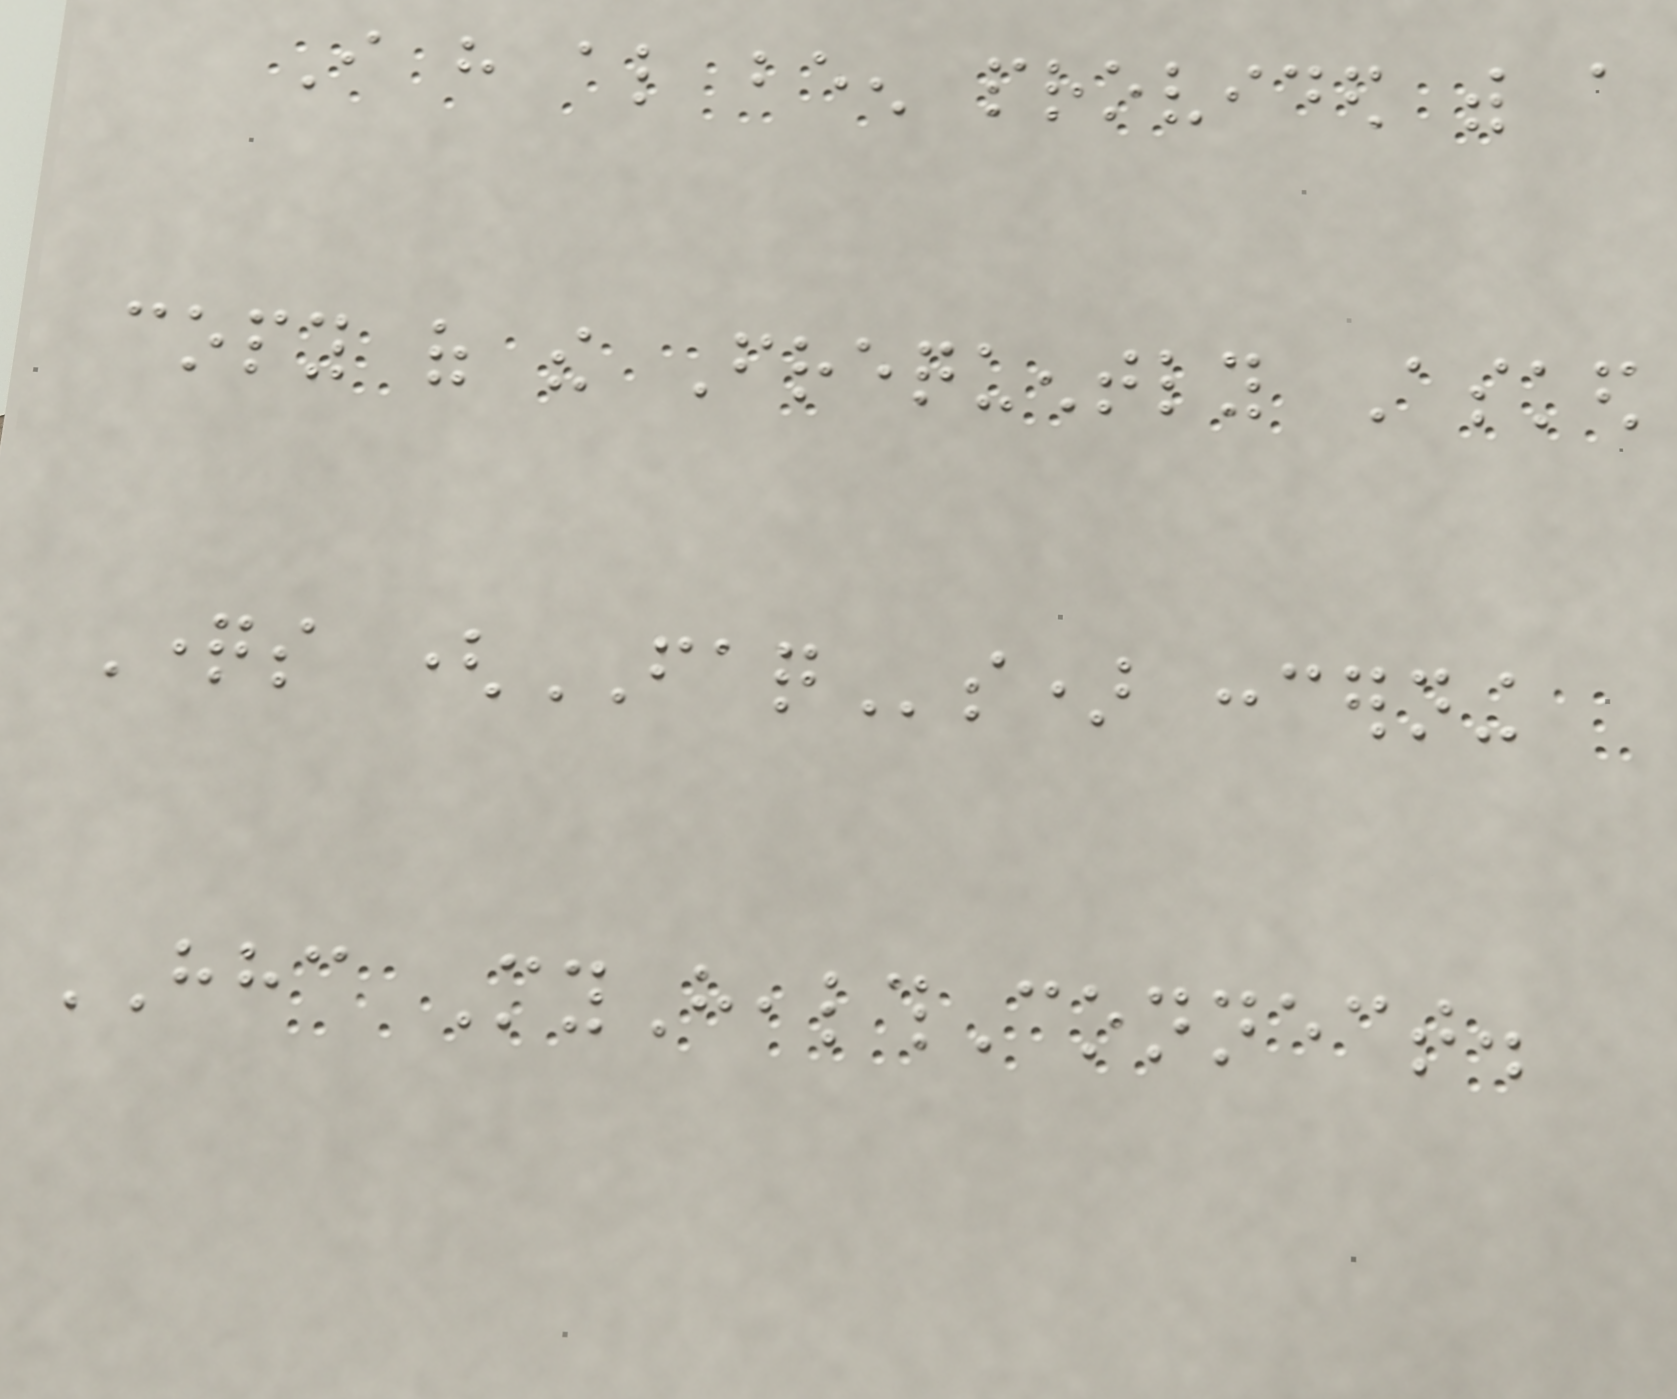I have also been provided with a
copy of the Frequently Asked
Questions (FAQs) concerning
HHC MyHealthConnect.
